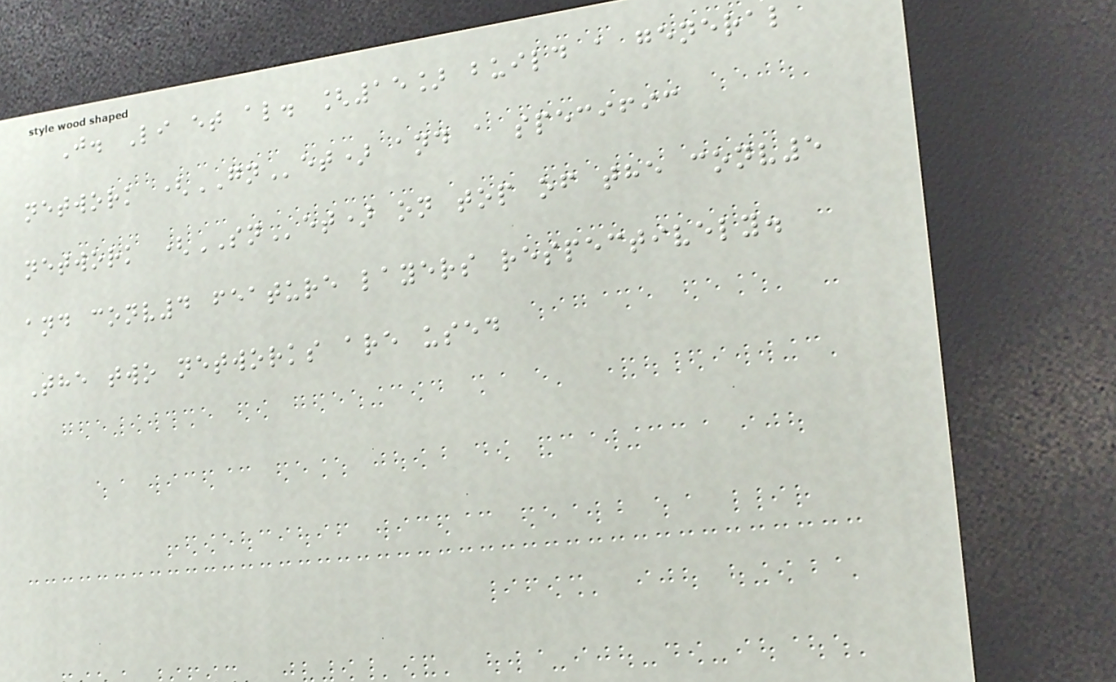J. Li et al. [15] build a general
network (GNet) and a specific
network (SNet) on top of the conv5
and conv4 feature layers respectively.
The two networks are used
